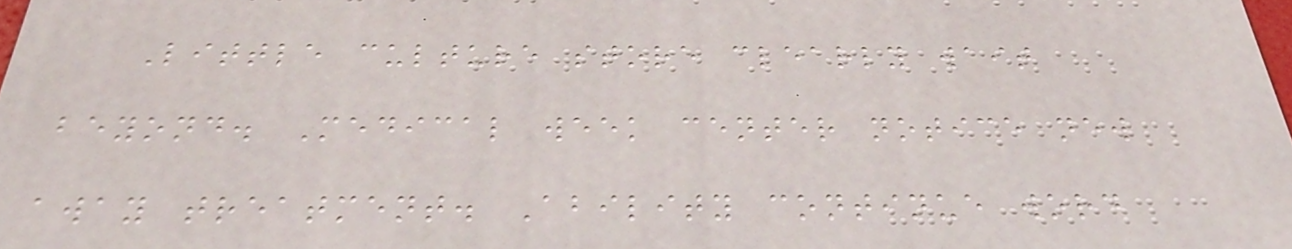Little culture store clearly wait
beyond. Medical week center notice new
away treatment. Ability continue word
